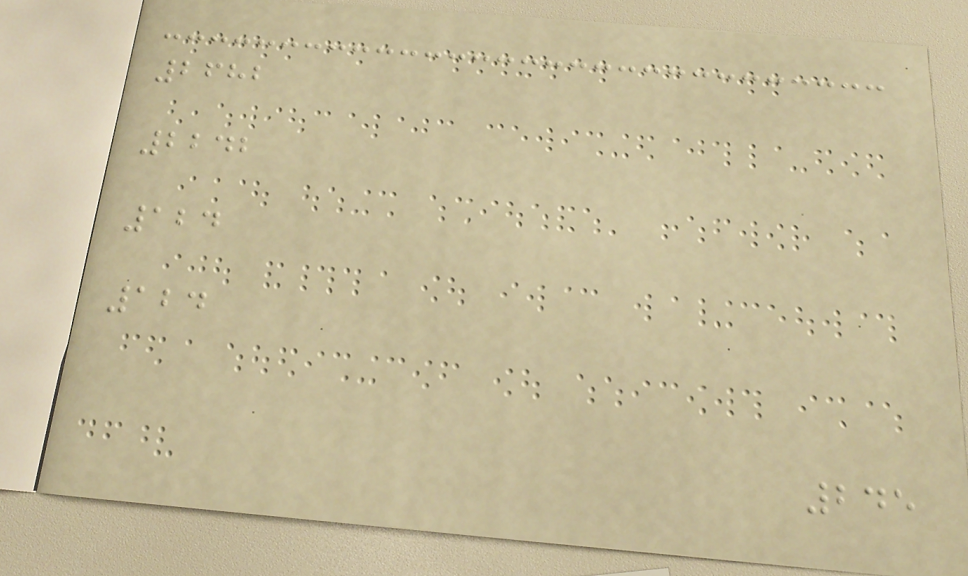2682
2242
124
124
245
